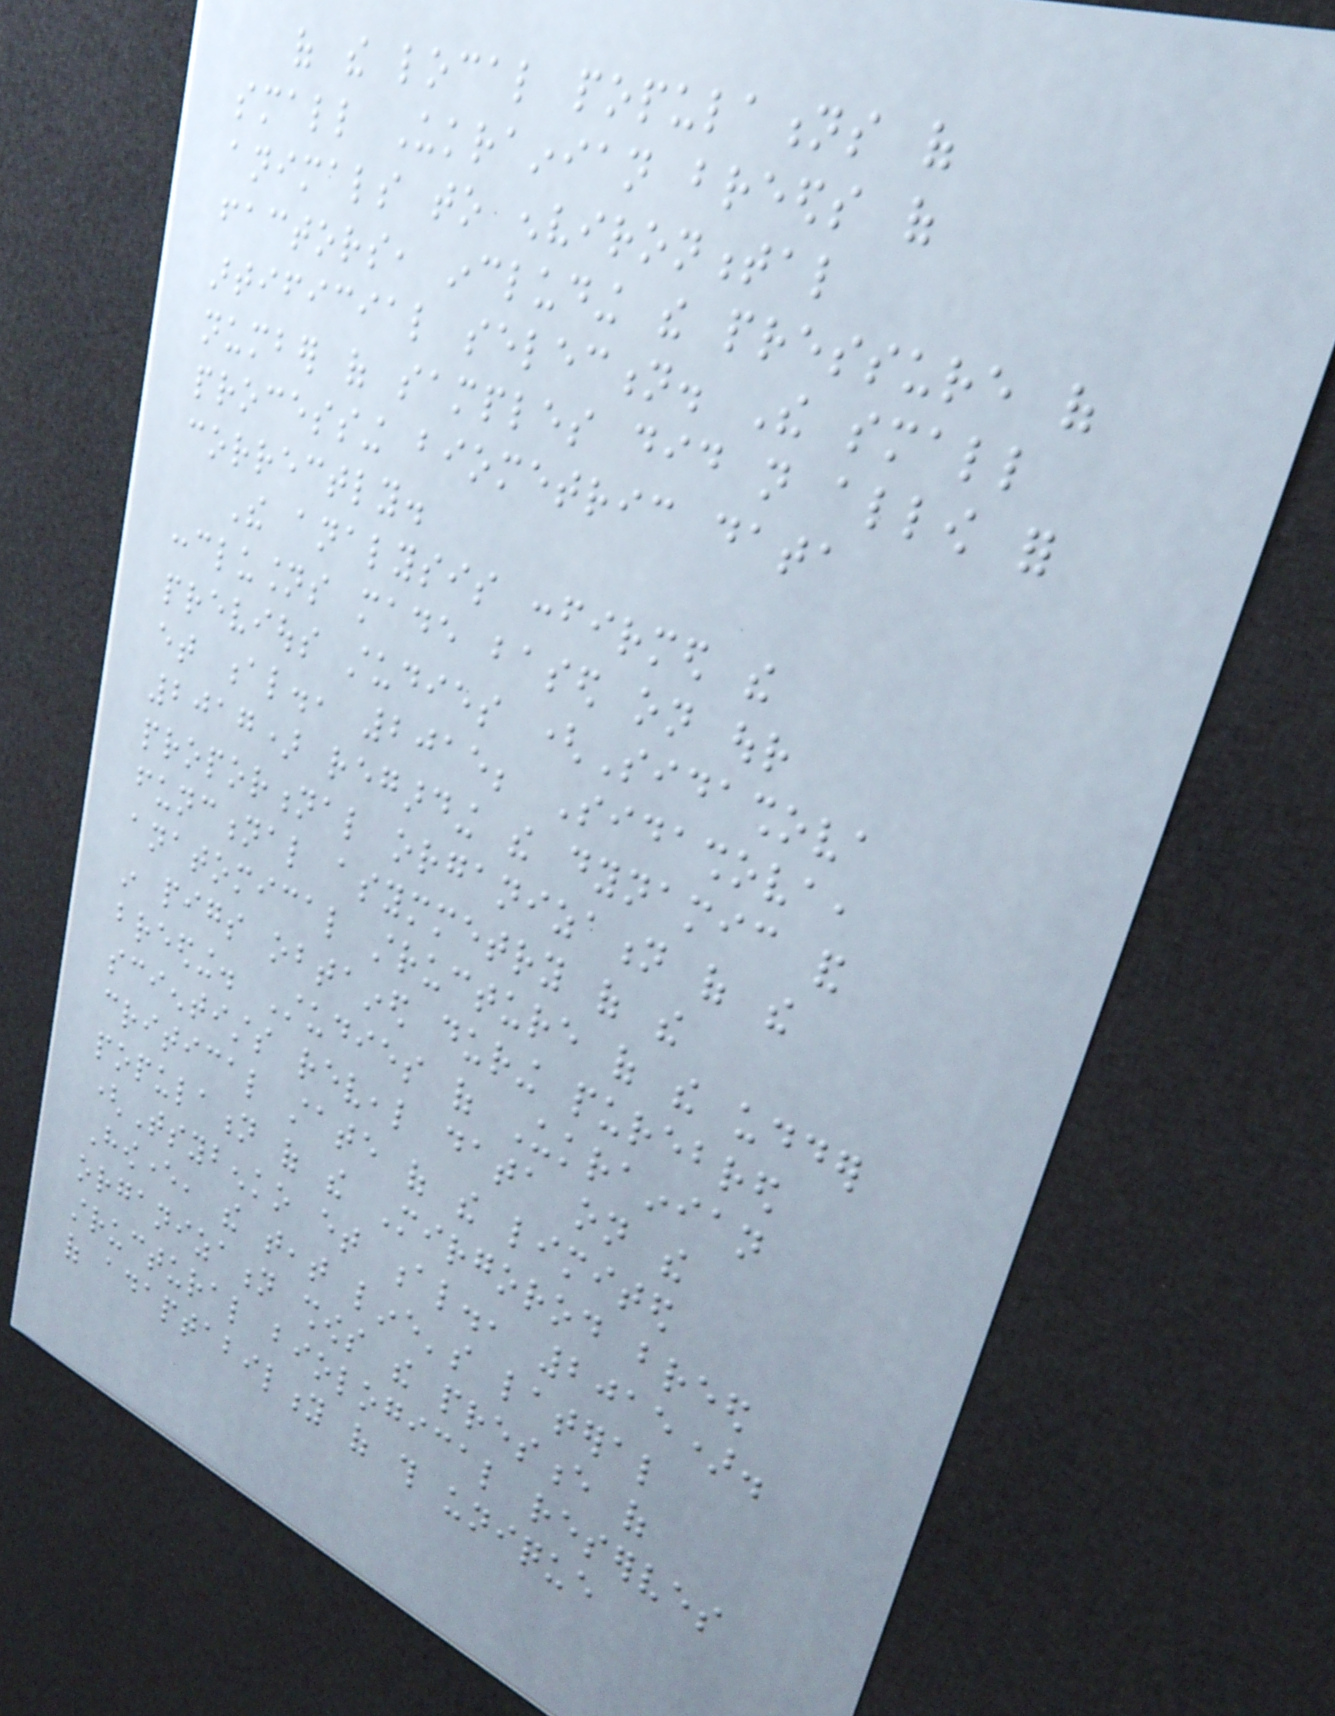of the local populations of
small Ukrainian breeds of
animals to environmental
factors, including the pressure of
artificial selection. The small
number of samples did not allow for
processing biometric data
correctly.
The analysis confirmed the
conclusions made based on our
previous studies (Sidashova
et al., 2015; Sidashova,
2017) regarding the dynamic and
proportional organization of the
functional asymmetry of the
anatomical structure of the udder
in pigs obtained during purebred
breeding. Studies of Ukrainian
scientists reveal data on the
critical state of the limited
population of the Mirgorod breed
(Tsybenko et al., 2015).
However, the teat line's lateral
organization shows the presence of
structural biological reserves
of adaptability of this unique
